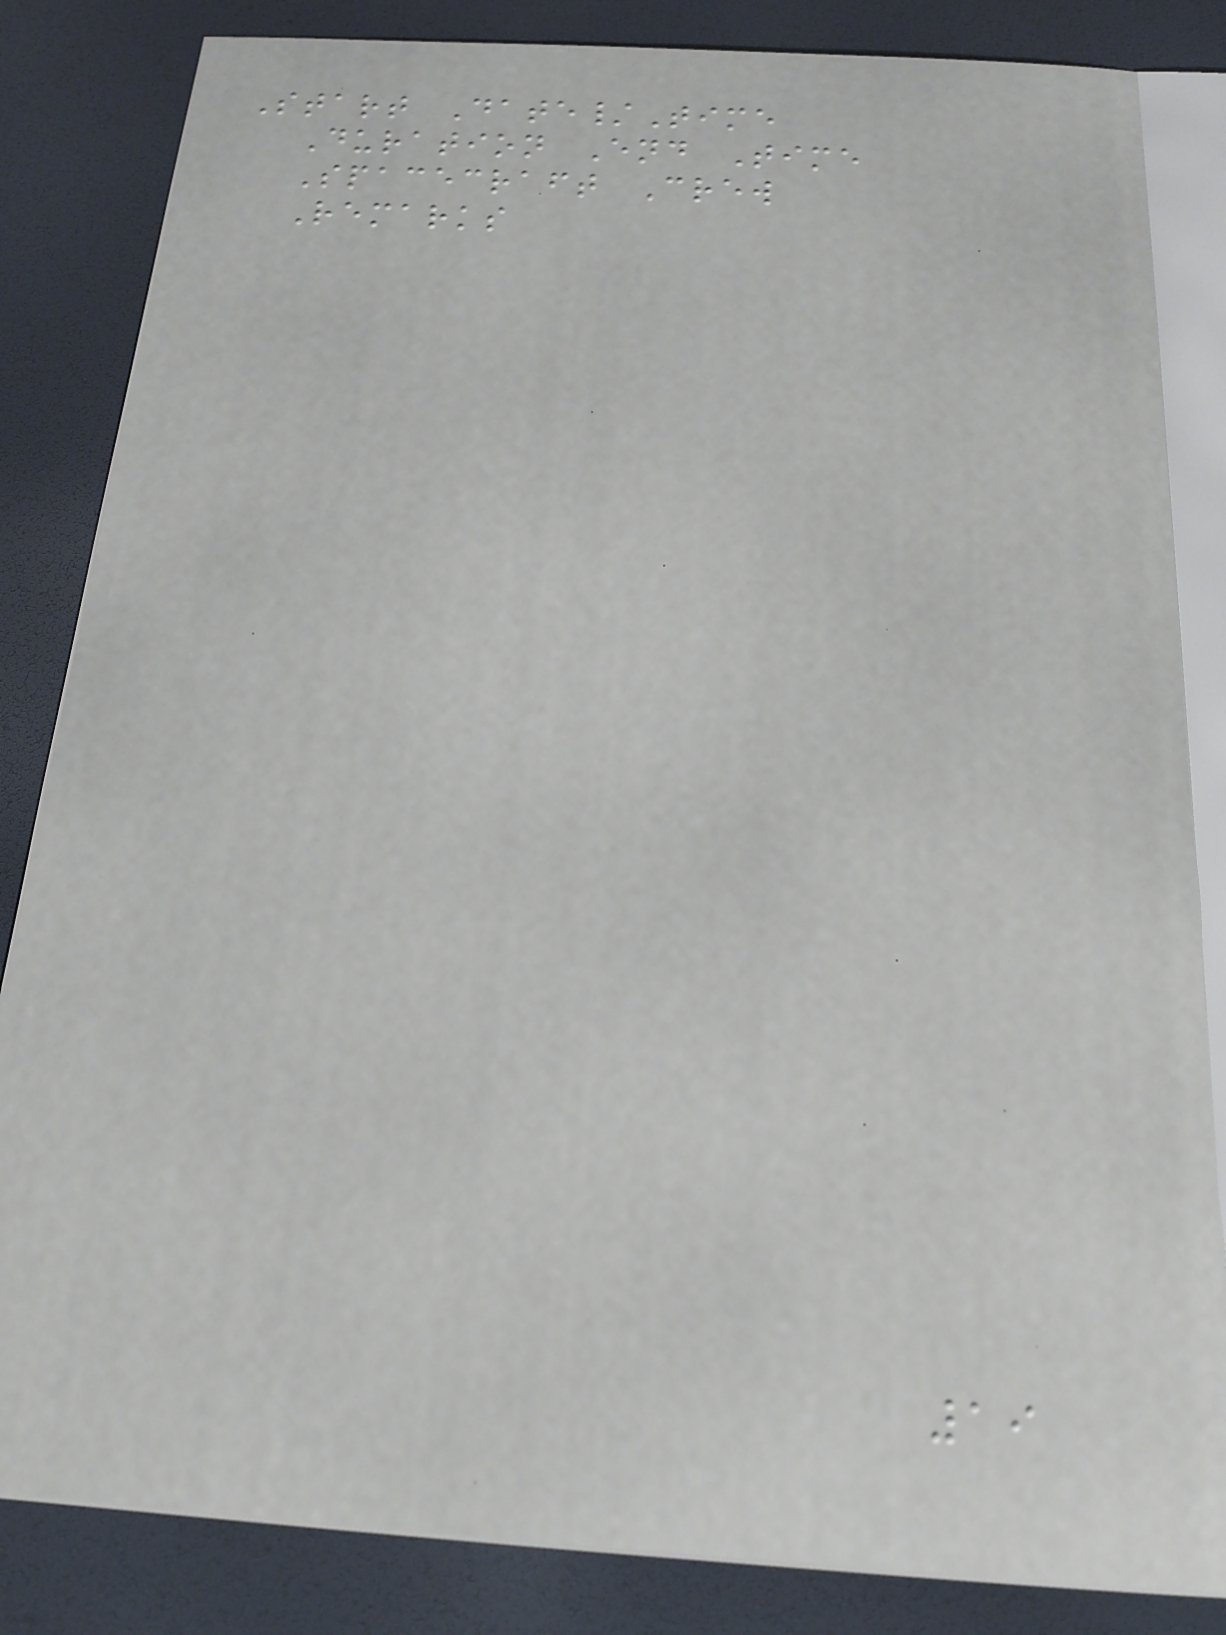Start Date/Time
Duration End Time
Spacecraft Crew
Remarks
19
